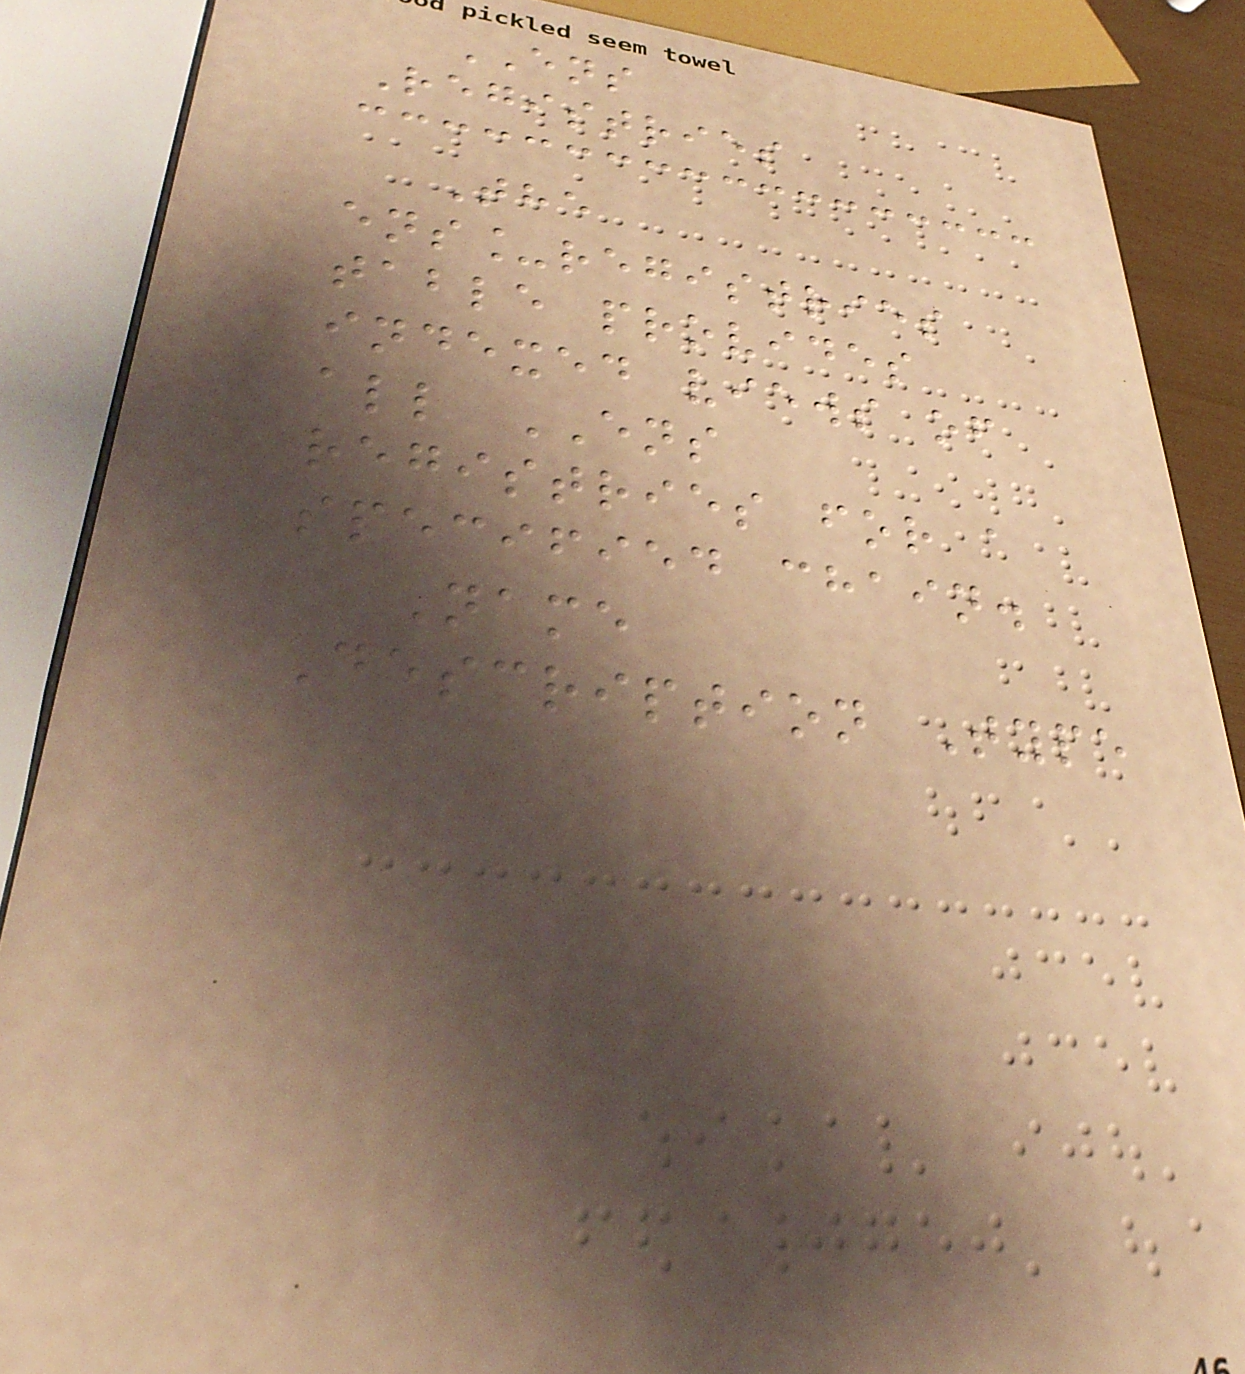ENS
Registries
The
ens_registries
table provides
indexed views of
all ENS
registries for a
specified chain.
Name
Description Type
